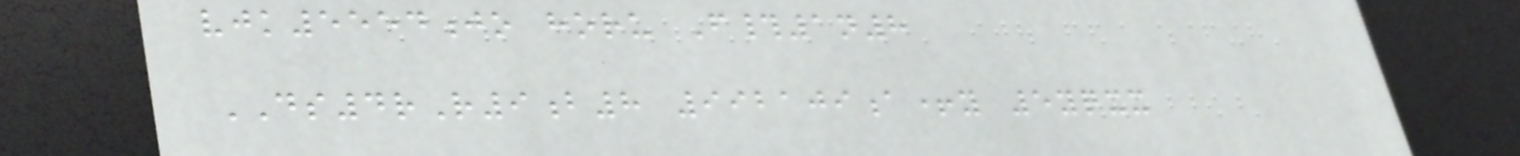vjk5554jo horu F#1n8
DS4rR9b8 992109a+y 5yqxx
